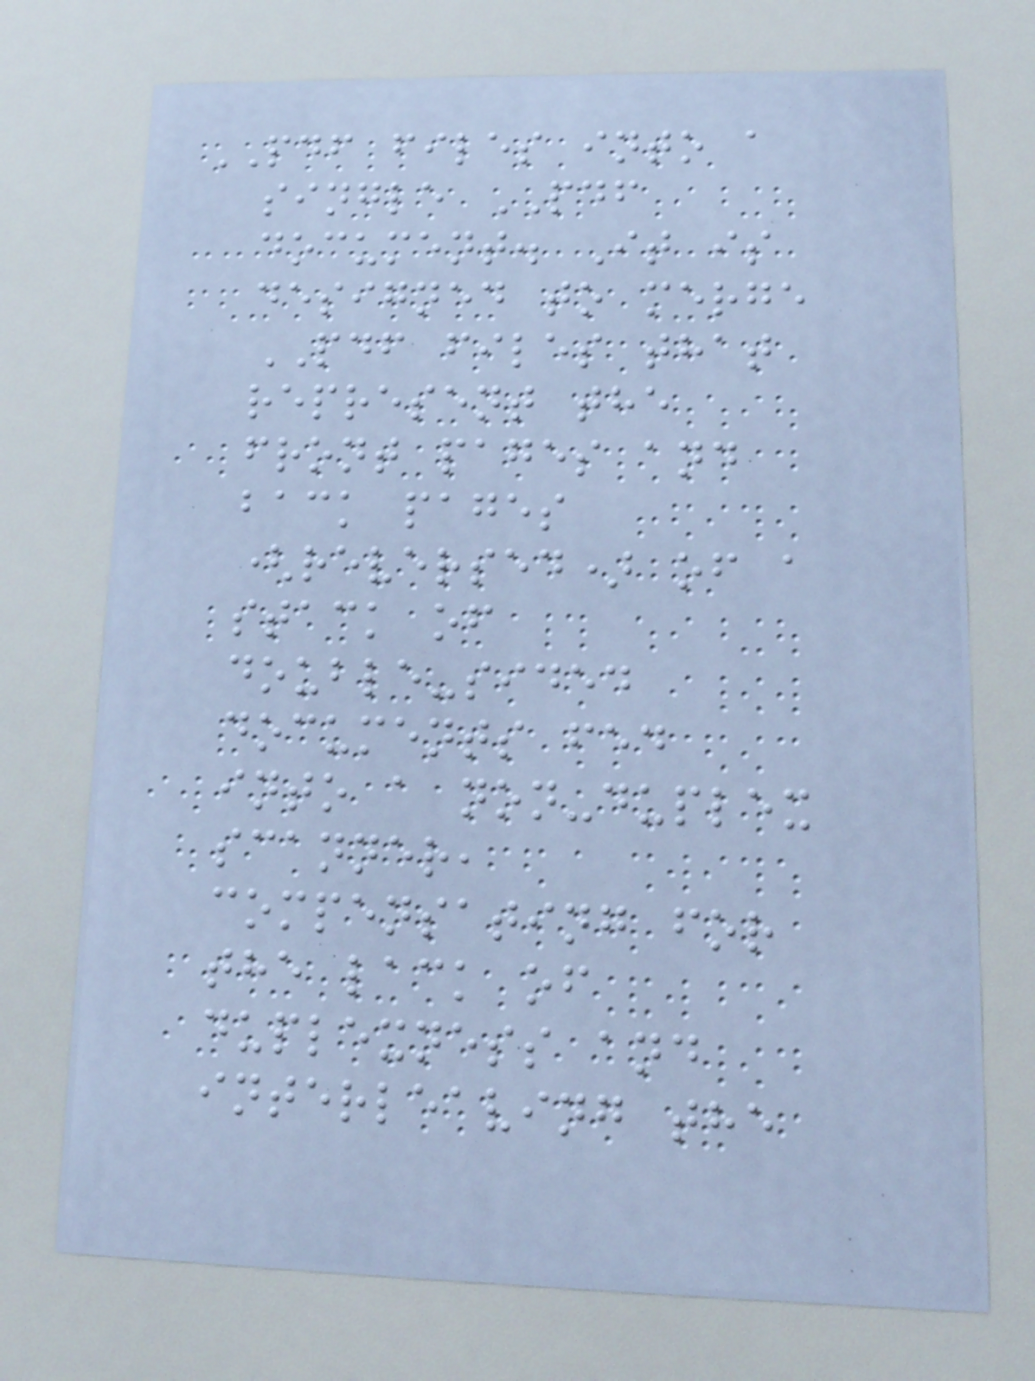PDF files into a
single PDF
document. It is
designed to merge
PDF files that
represent the
front pages and
back pages
(reversed) of a
stack of
double-sided
documents fed
into a non-duplex
scanner,
compensating for
the lack of
duplexness and
interleaving the
